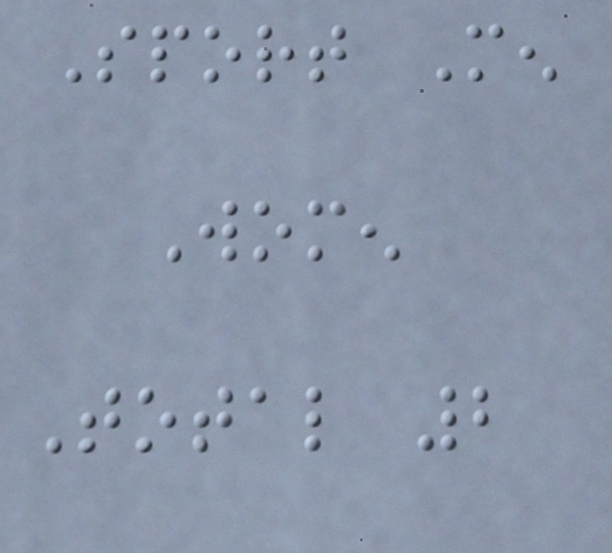Sport Men
Women
Total 2
